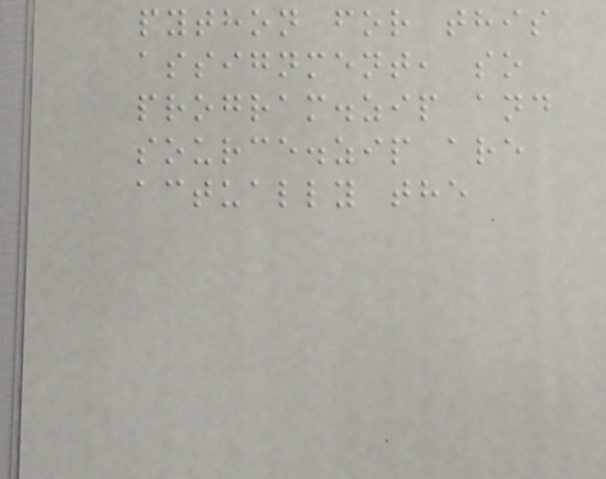python for this
assignment, so
program.zip and
source.zip are
actually the
